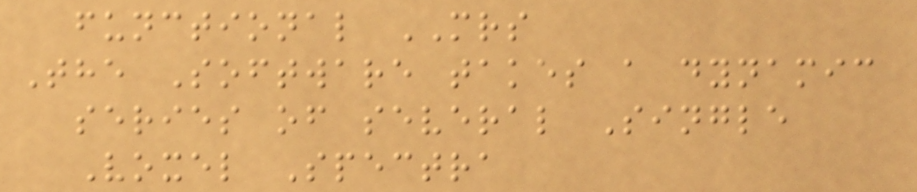functional MRS
The Software takes a dynamic
series of several Single
Voxel Spectra
